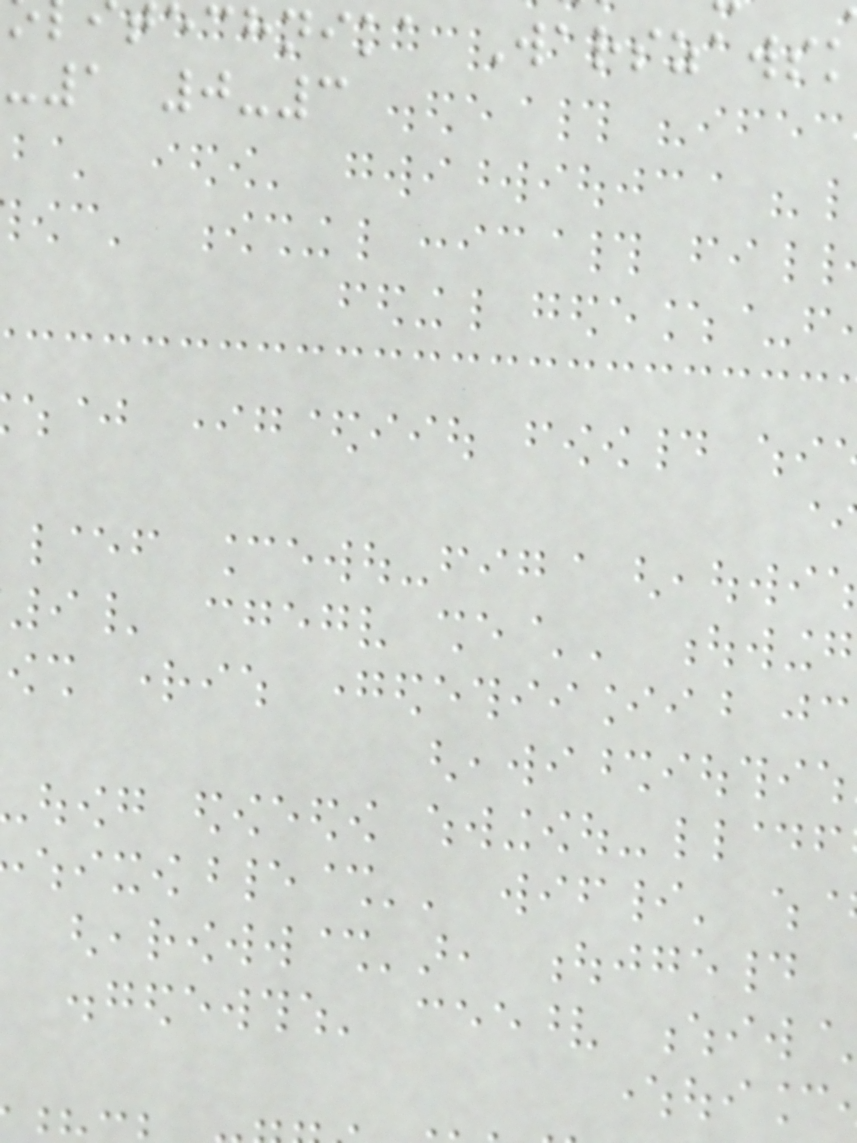echnika Warszawsk
-1 0-3
